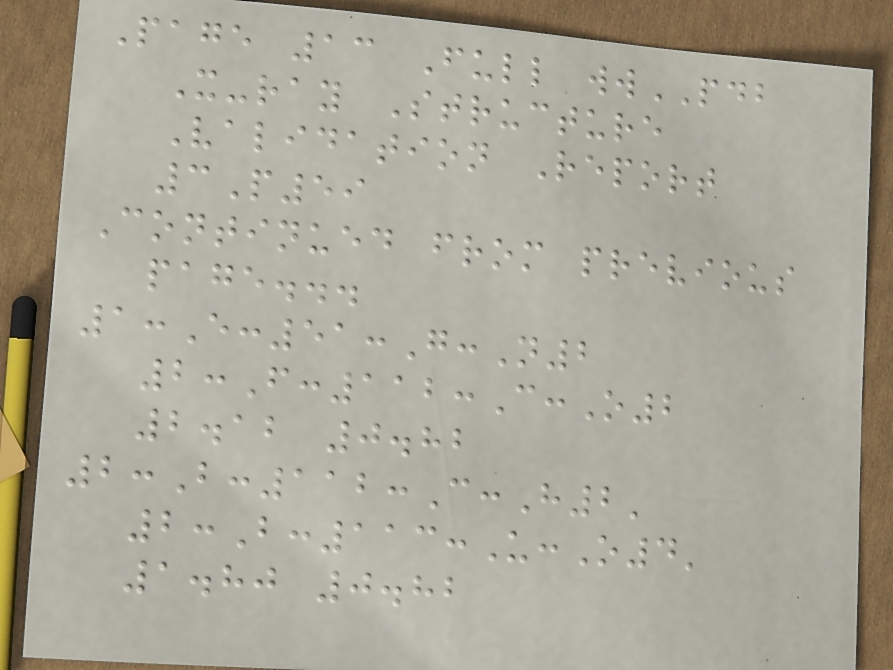Page 13 Full wwPDB
X-ray Structure
Validation Report
3P59
Continued from previous
page...
1:E:51:G:N2
2:F:112:C:O2
2.12 0.82
2:B:112:C:H2'
2:B:113:U:O4'
1.80 0.82
